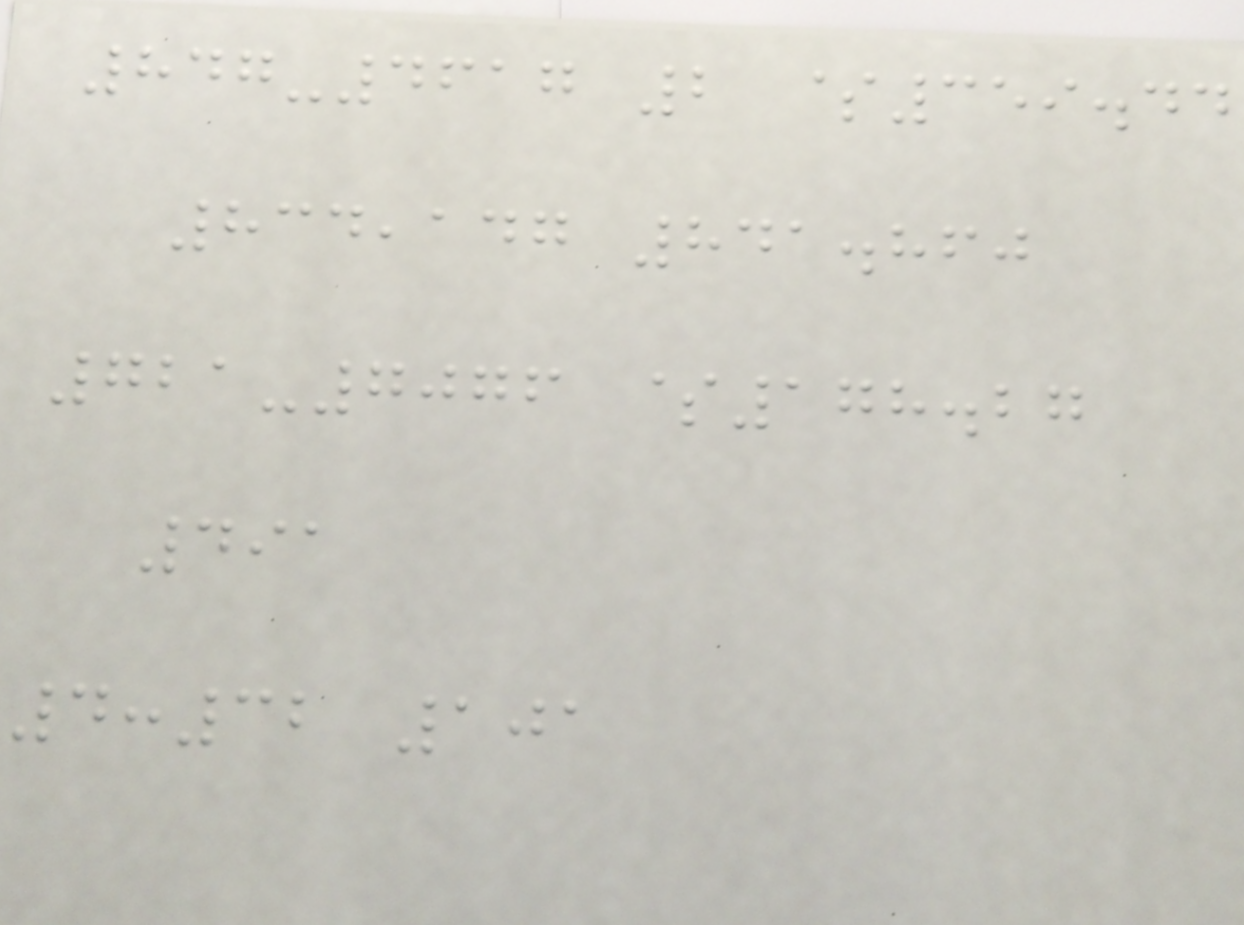847-4617 2 $359.44
834,147 841.860
721-7076 $178.27
491
4:32 101
